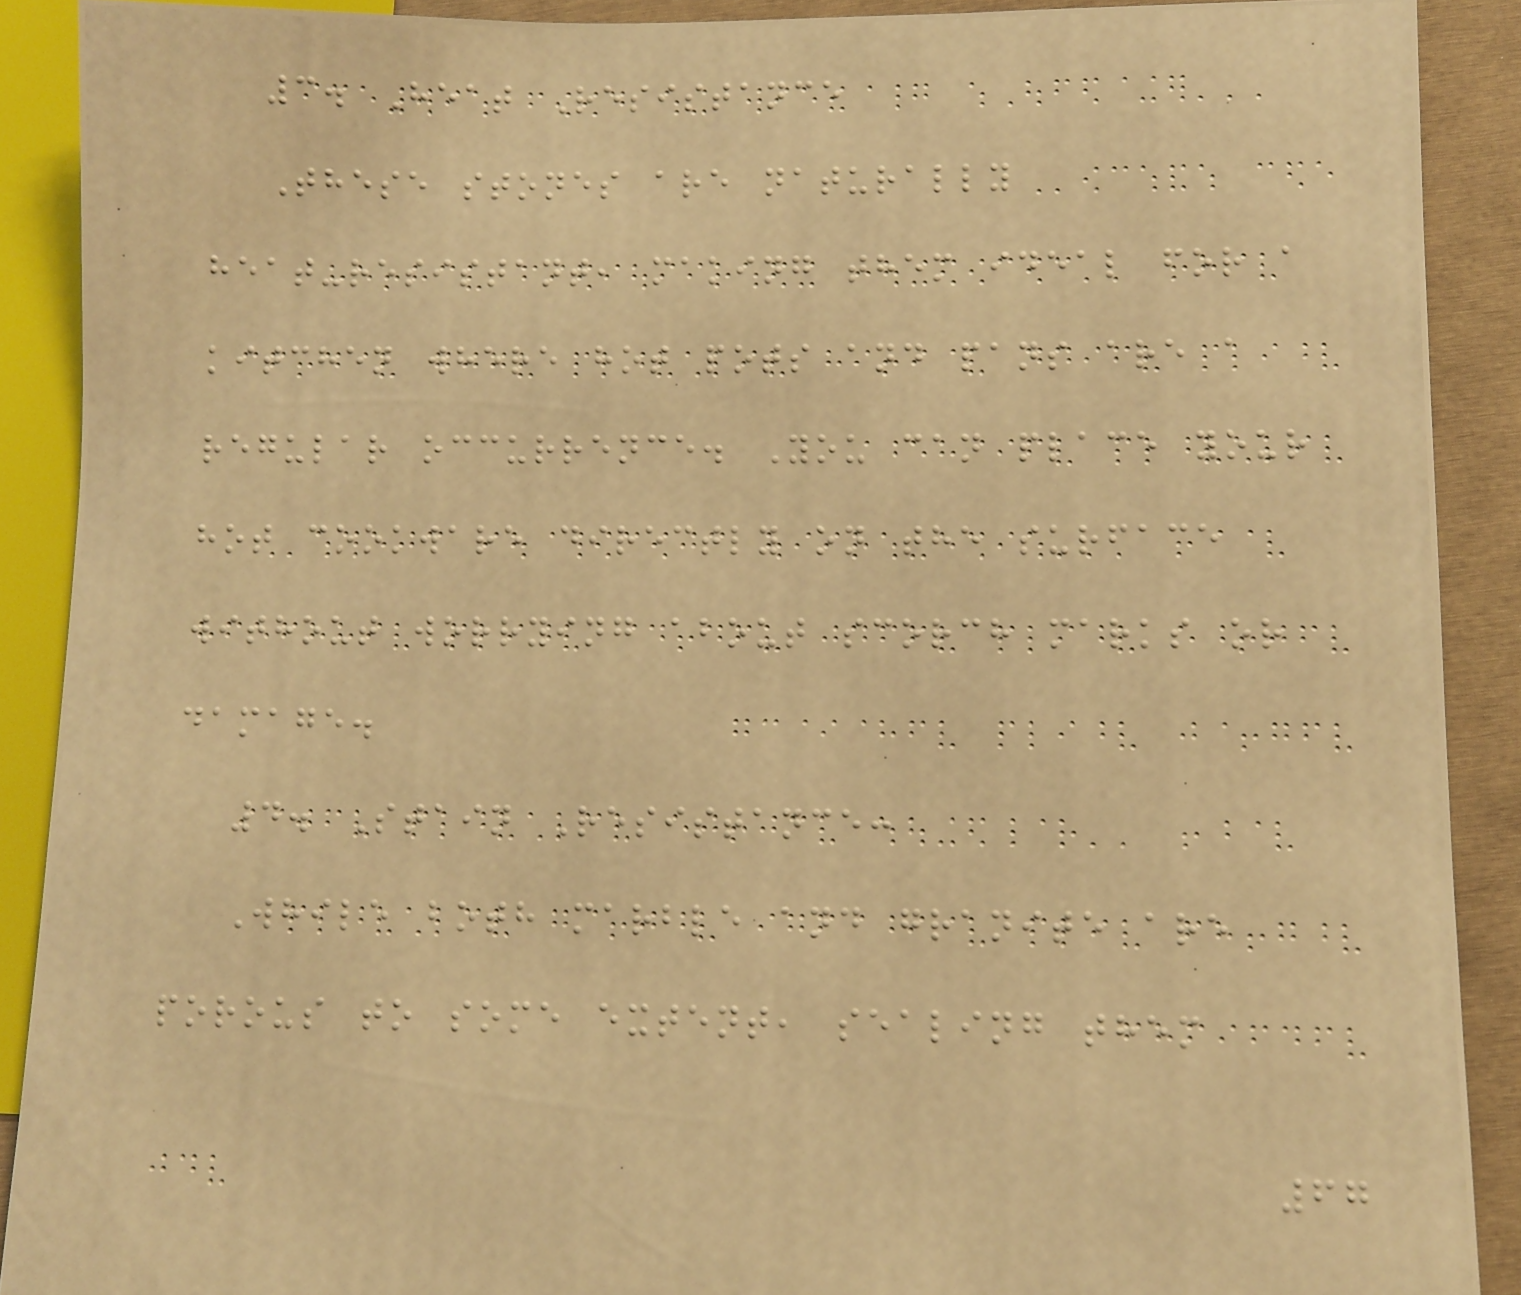3. Heat Resistance
These stones are naturally
heat-resistant, making them ideal for a
kitchen where hot pots and pans are a
regular occurrence. You can place your
hot cookware directly on the surface
without worrying about scorch marks or
damage.
4. Stain Resistance:
While both marble and granite are
porous to some extent, sealing them
67
